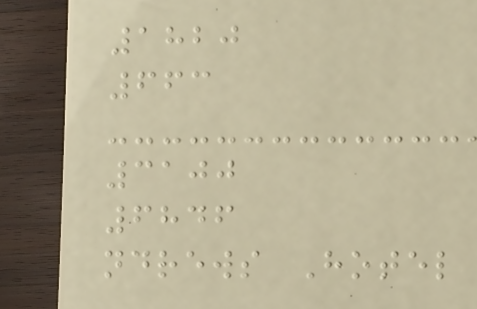1820
663
3100
6846
ndrews Hotel
